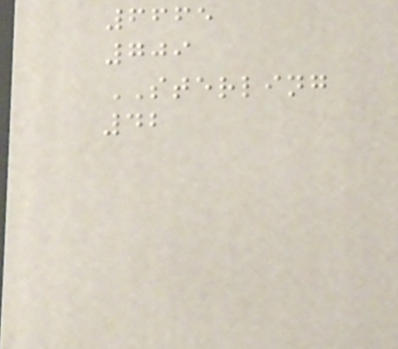6665
709
STERLING
42
